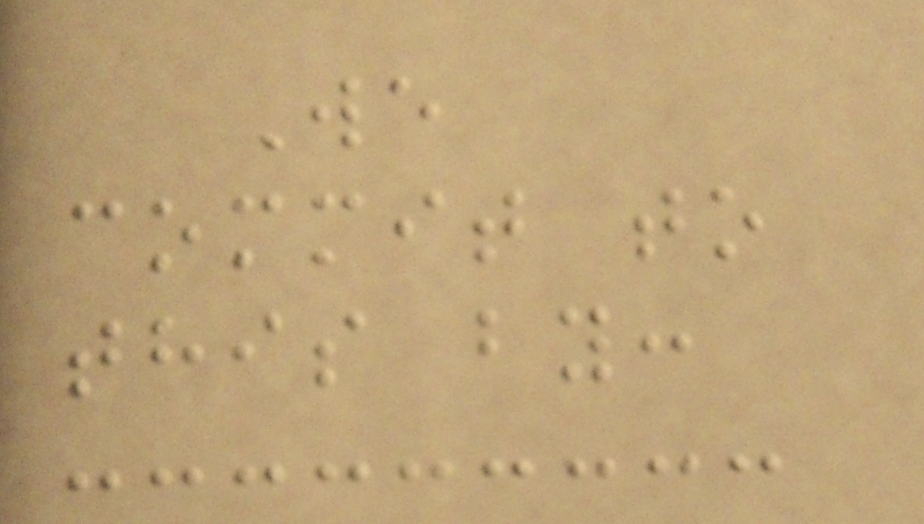We
commit to
this by:
